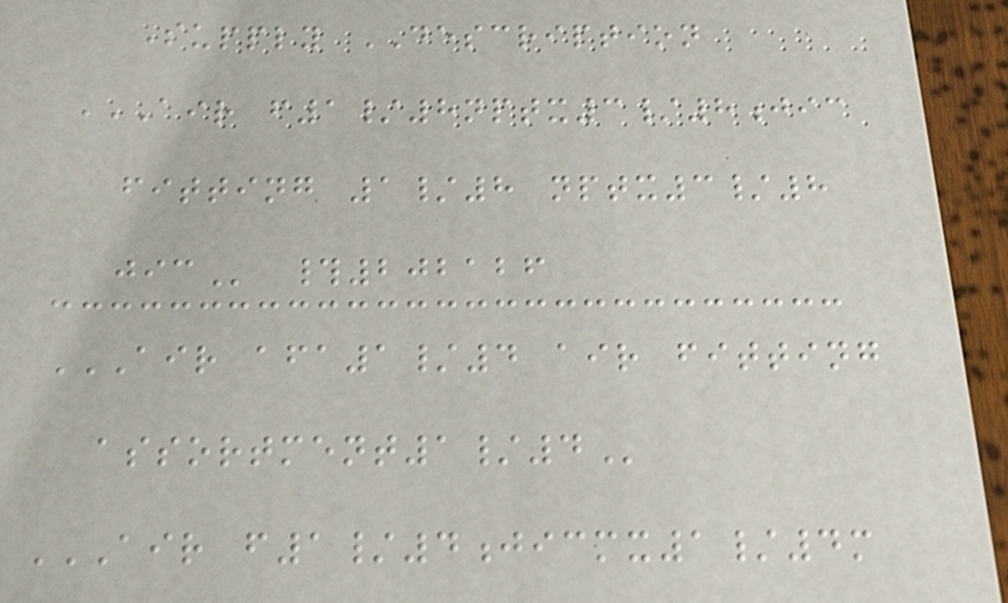Supply DESCRIPTION
AIR F1/8NPTX3/8JIC
FITTING 1/8 NPTX3/8
JIC #202126
AIR AFA1/4 AIR FITTING
ASSORTMENT1/4
AIR F1/4JICMX1/4M
